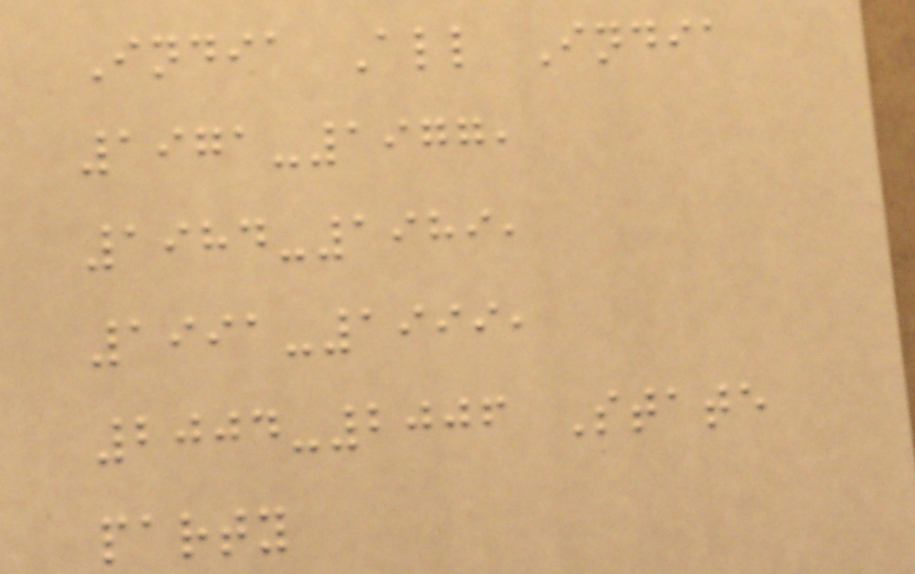India All India
1971-1977,
1984-1989,
1991-1999,
2004-2006 State
party
